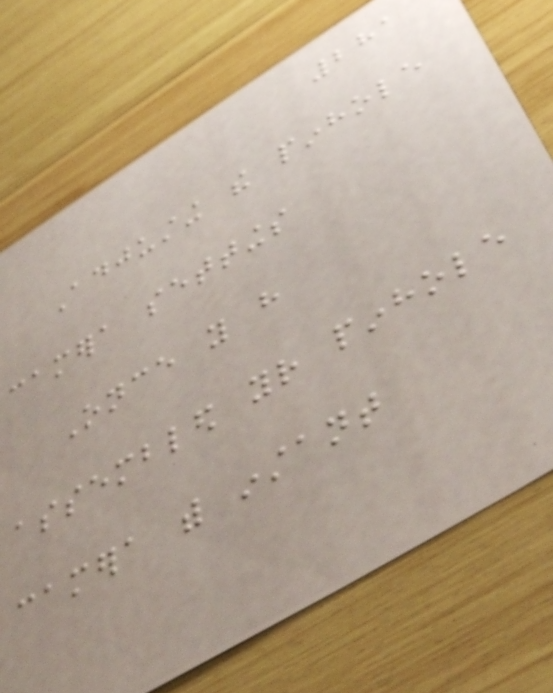281
Adjusting the pinhole
camera settings
Once you have
assembled your pinhole
camera with instant
